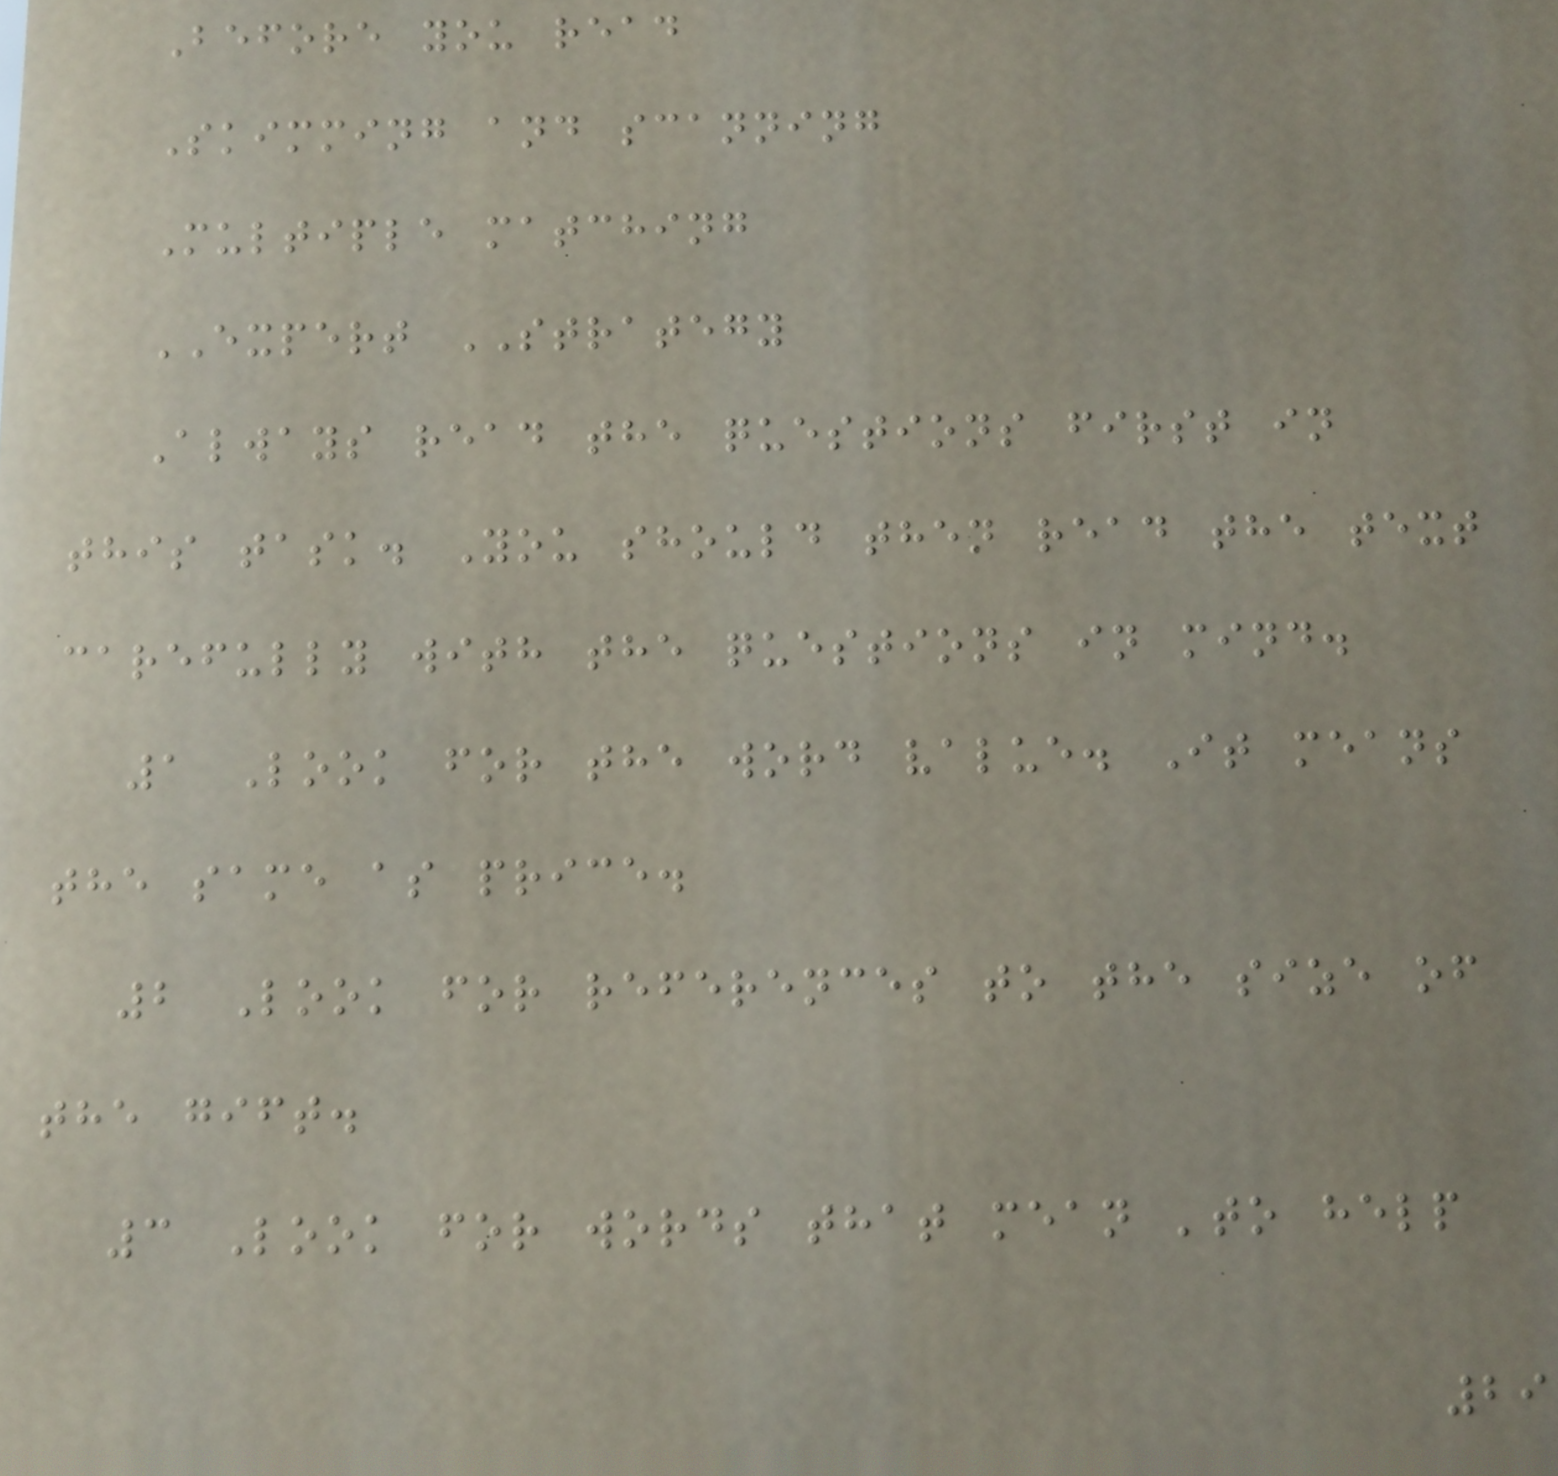Before you read
Skimming and scanning
Multiple matching
EXPERT STRATEGY
Always read the questions first in
this task. You should then read the text
carefully with the questions in mind.
1 Look for the word value. It means
the same as price.
2 Look for references to the size of
the gift.
3 Look for words that mean 'to help
29
